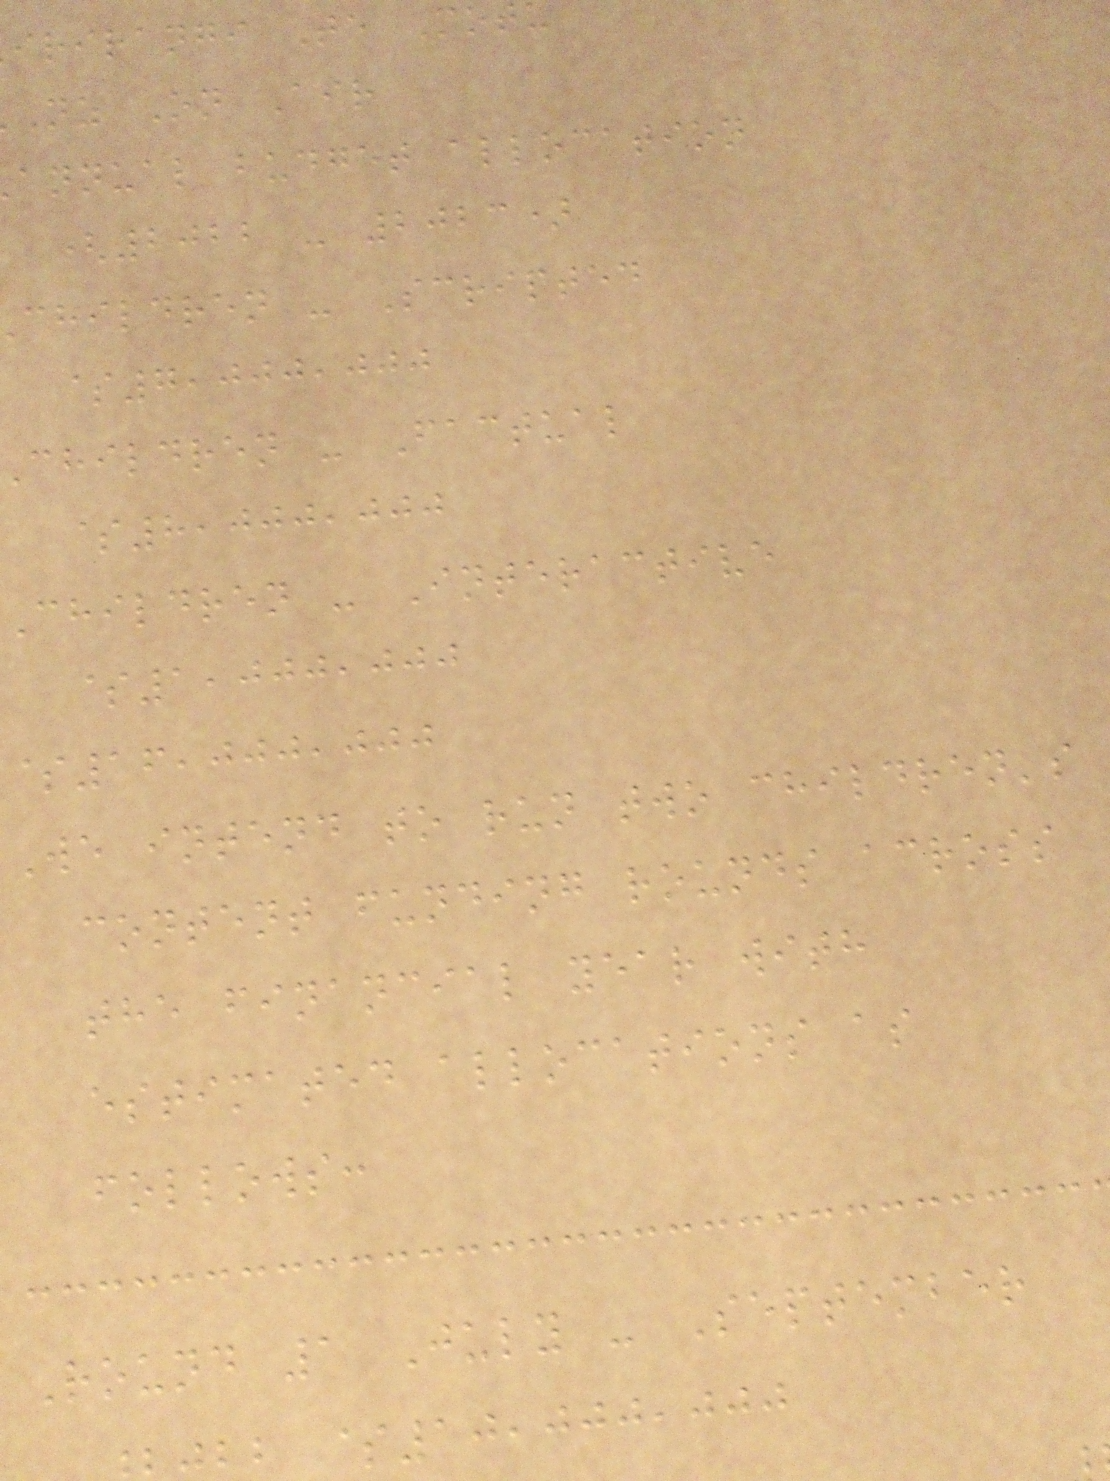irirangi Te Mot
nz On Air
annual budget allocation
(2022 - 2023)
children - Scripted
$7,000,000
children - Factual
$8,000,000
Children - Interactive
$1,000,000
$16,000,000
We intend to run two children's
content funding rounds across
the financial year with
estimated allocations as
follows:
Round 1 July - September
b $10,000,000
